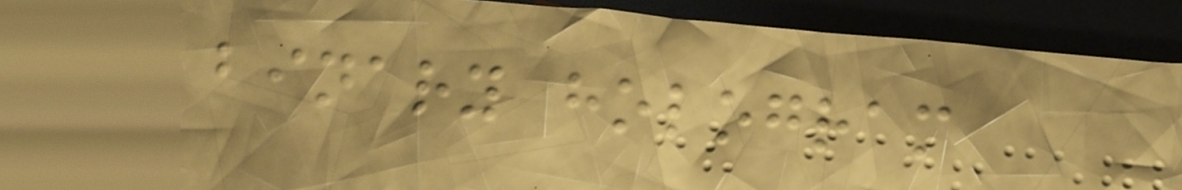binary hologram
